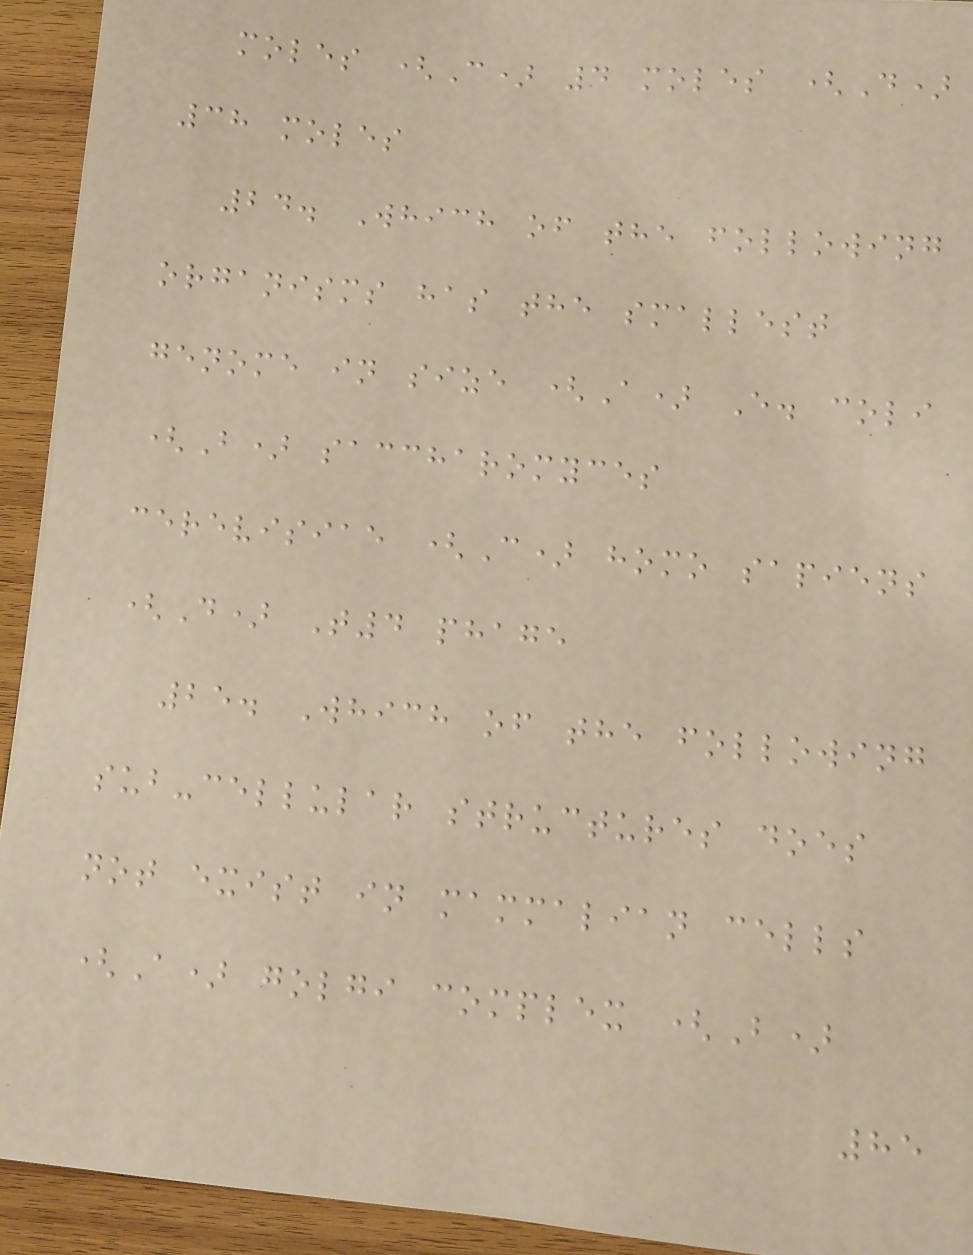moles (C) 4 moles (D)
38 moles
24. Which of the following
organisms has the smallest
genome in size (A) E. coli
(B) saccharomyces
cerevisiae (C) homo sapiens
(D) T4 phage
25. Which of the following
sub-cellular structures does
not exist in mammalian cells
(A) golgi complex (B)
85
